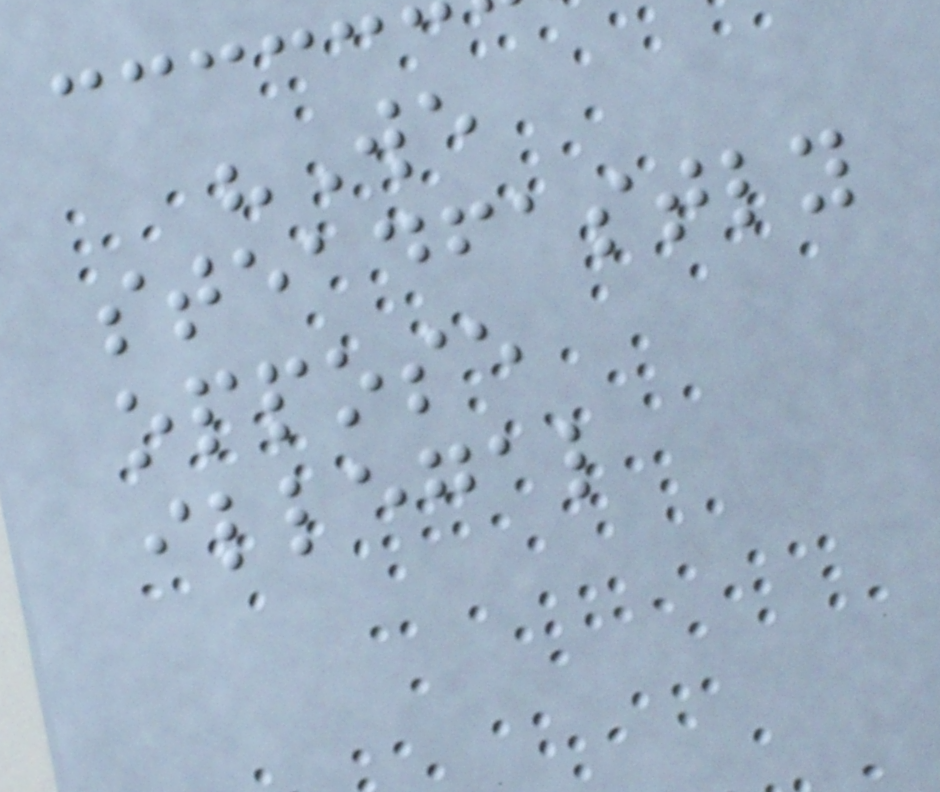"We
steadfastly
oppose
illegal
